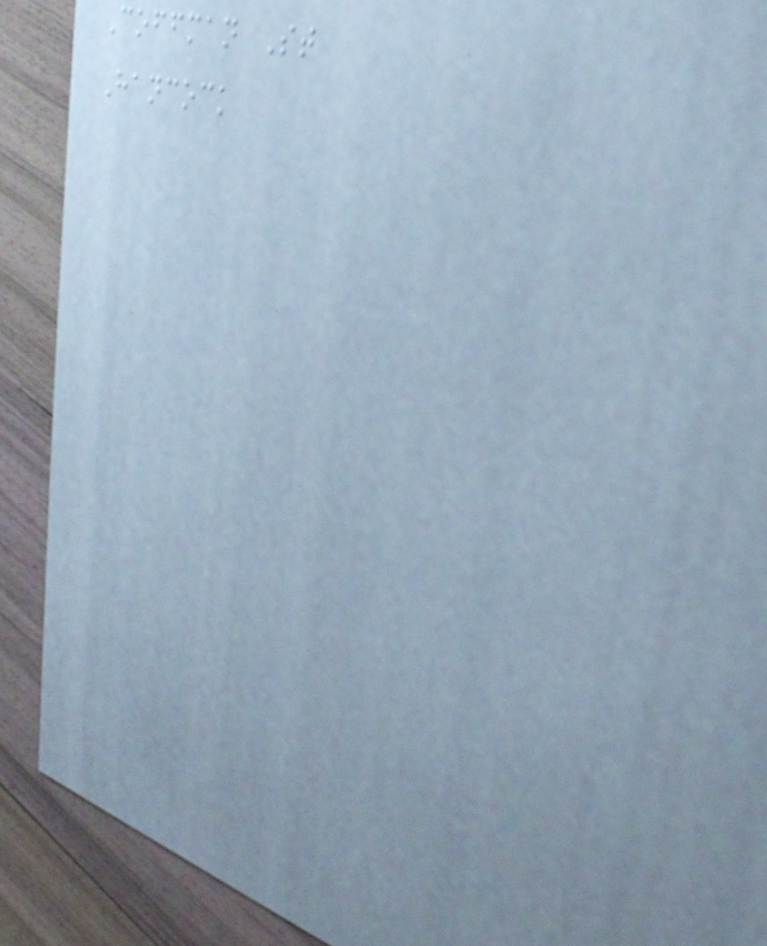Coffman St
Hancock
